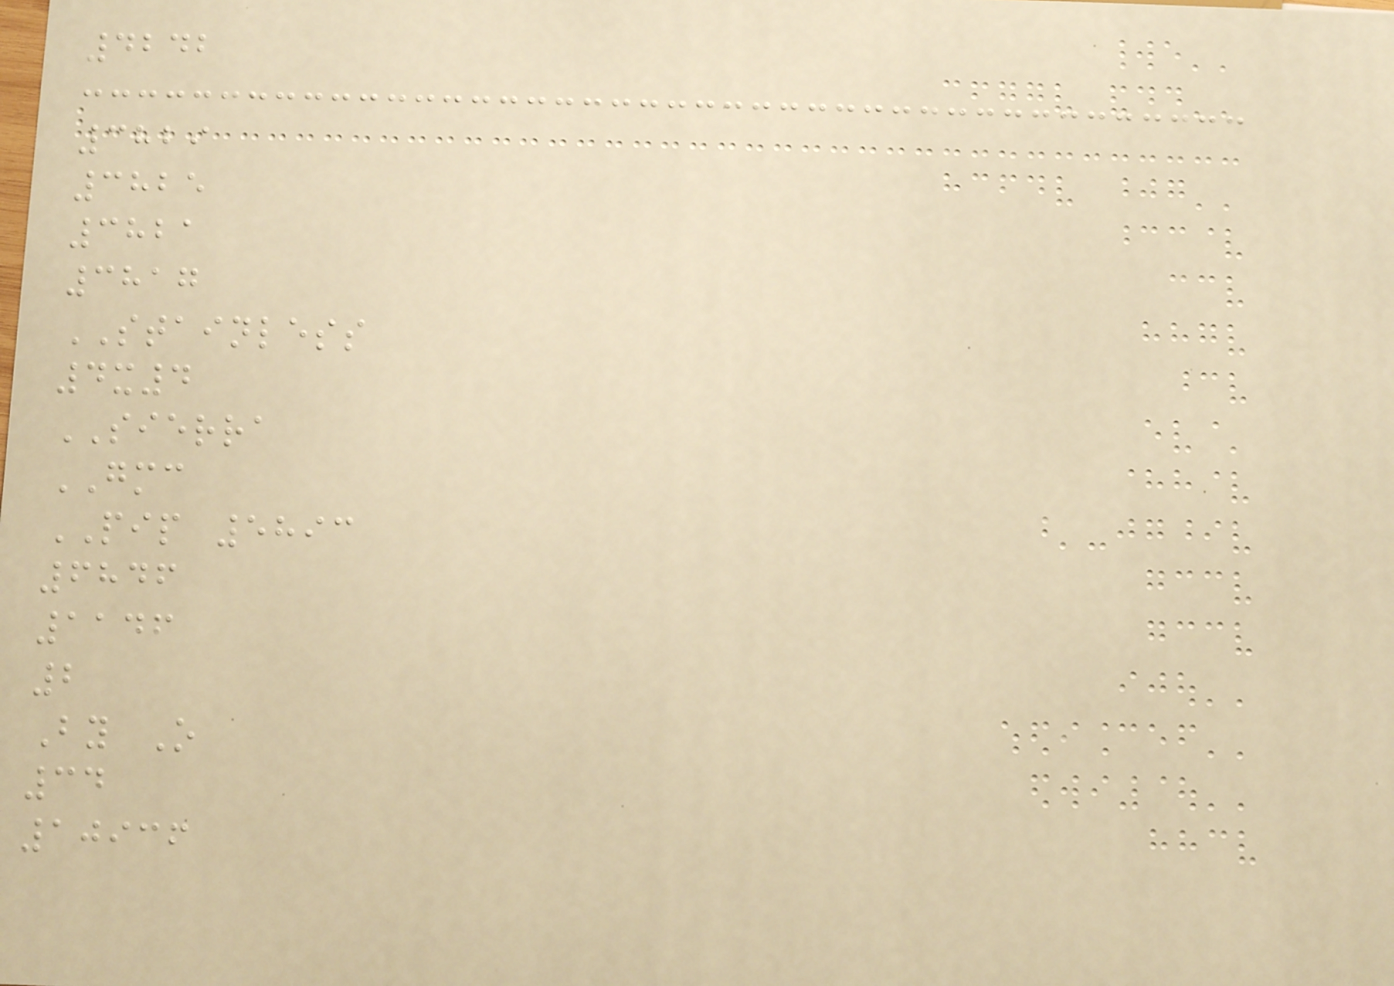4242
3829
3825
3821
3817
STAINLESS
4x4
SIERRA
GMC
PIP 5893
6846
1146
2
By O
34
10936
